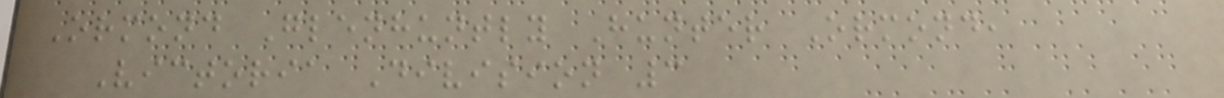Ormond Glenhuntly Hunter Ormond,
Victoria Division 3
